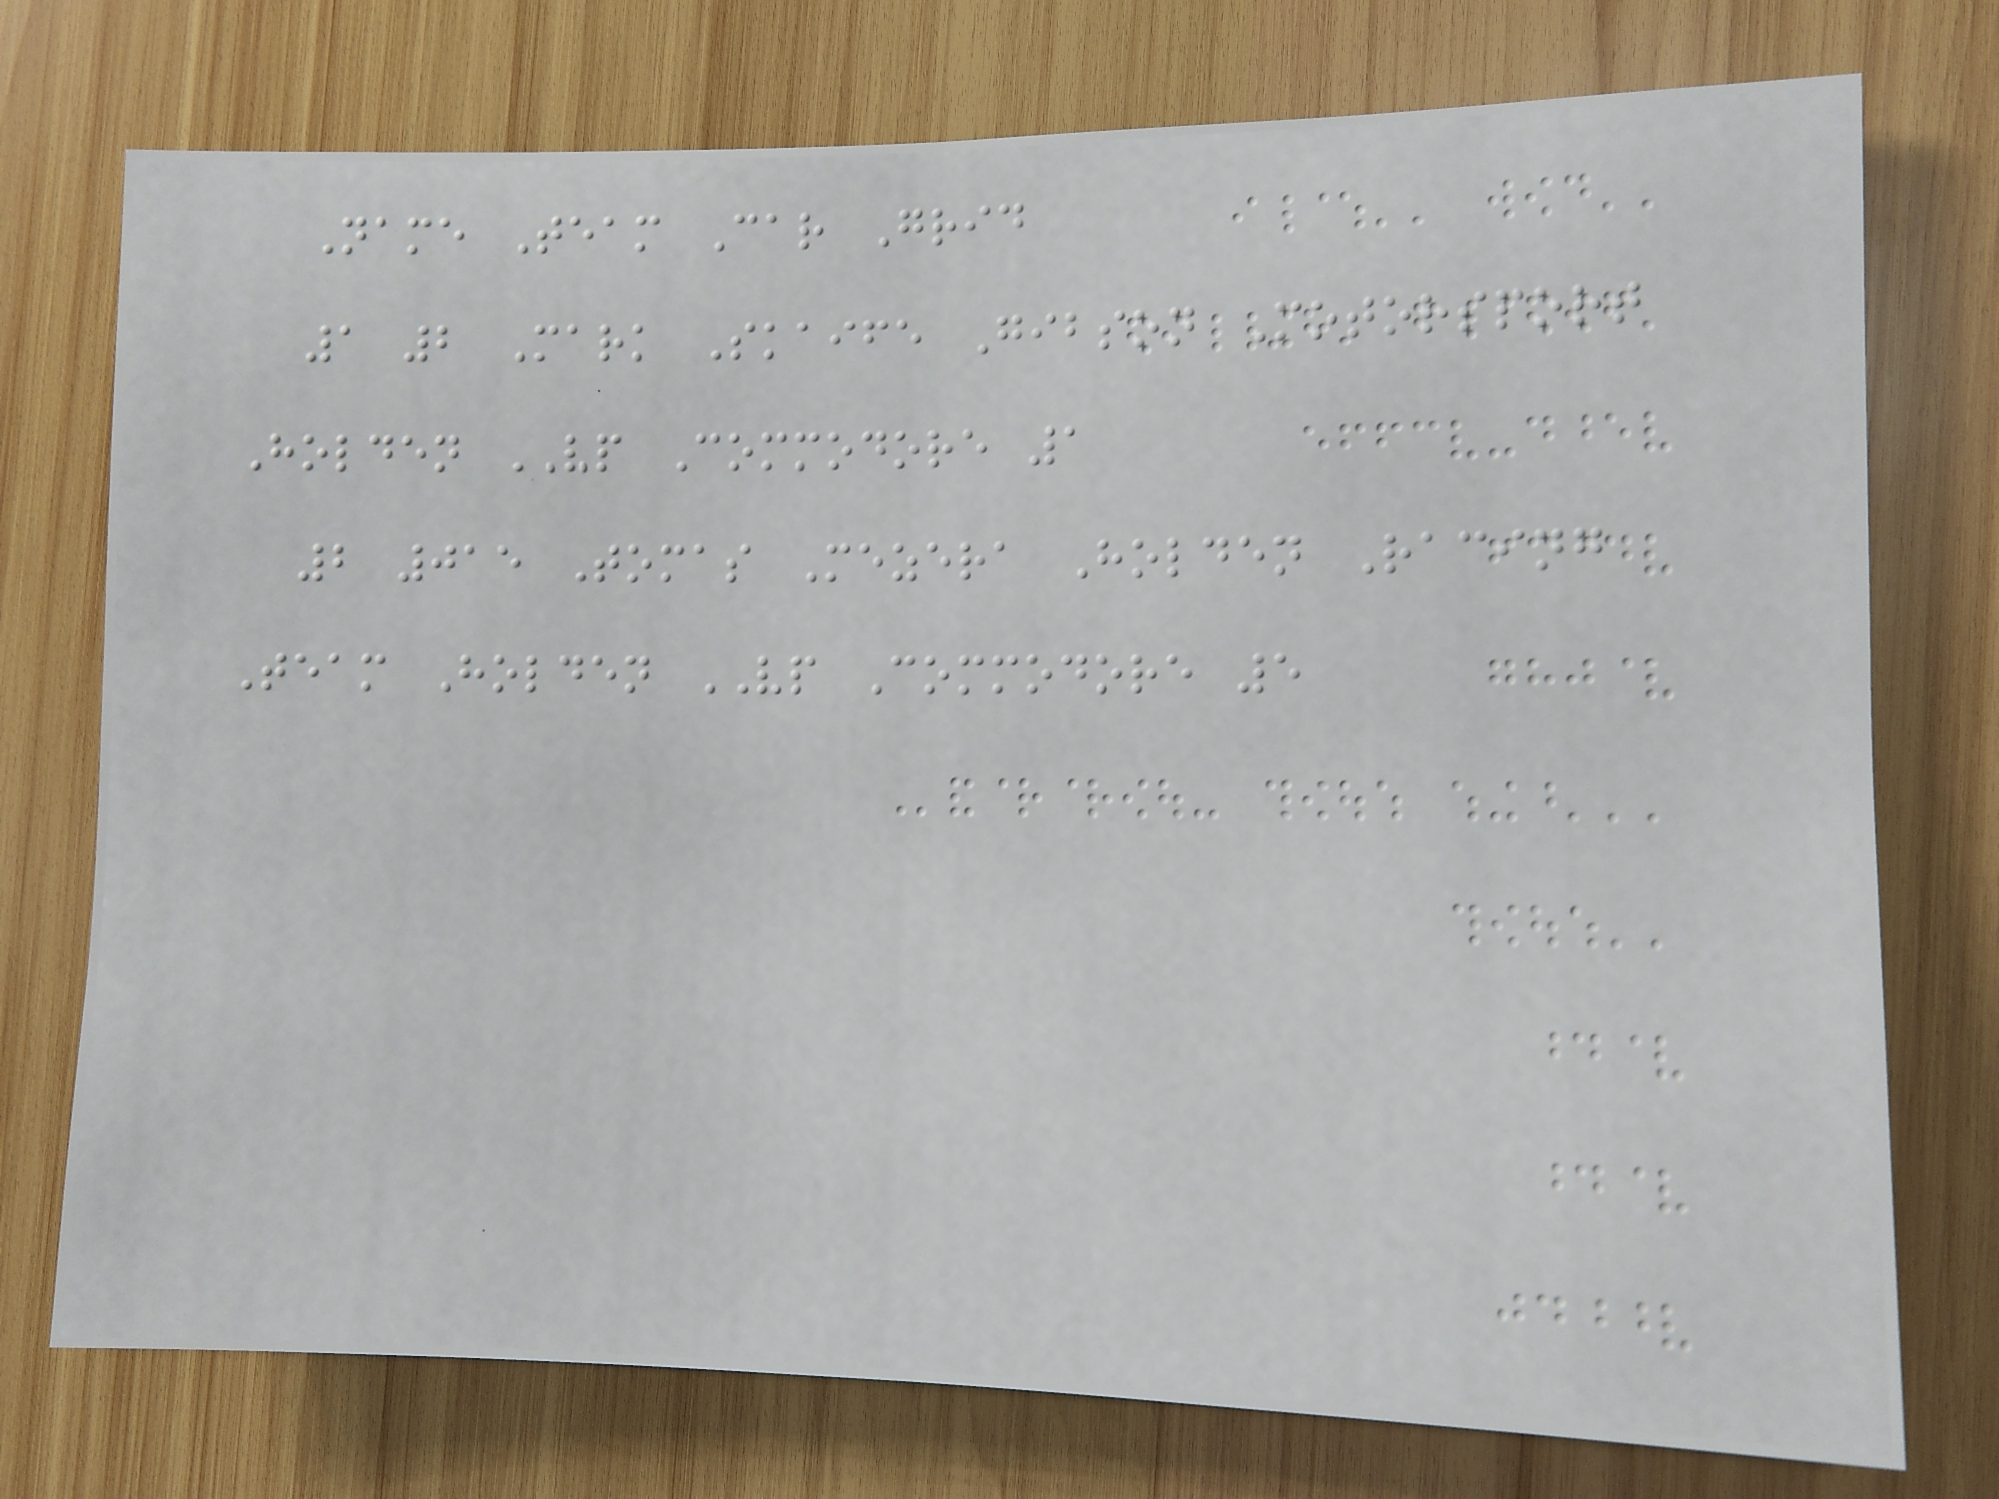Name Team Car Grid
1 2 Mark Skaife Gibson Motorsport
Holden VP Commodore 1
2 015 Tomas Mezera Holden Racing
Team Holden VP Commodore 5
